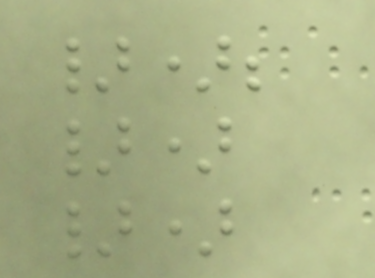});
})
})
